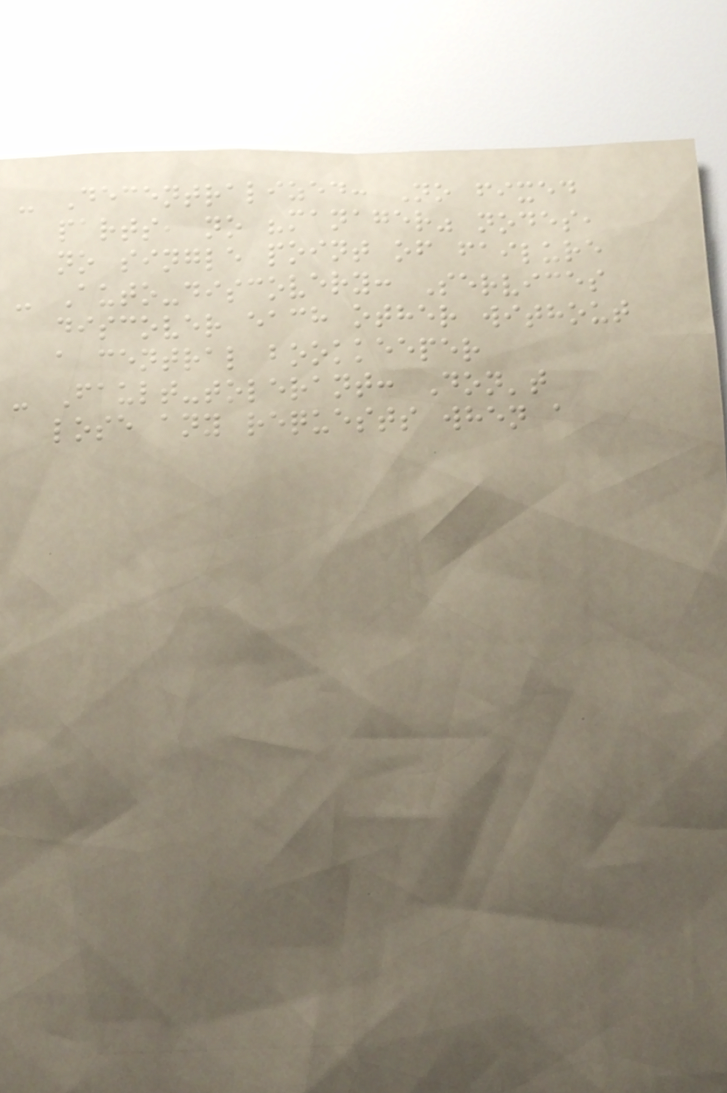- Decentralized: No fixed
parts, no "manager" nodes,
no single point of failure
- Auto-discovery: Services
discover each other without
a central bookkeeper
- Fault-tolerant: Don't
lose any requests when a
